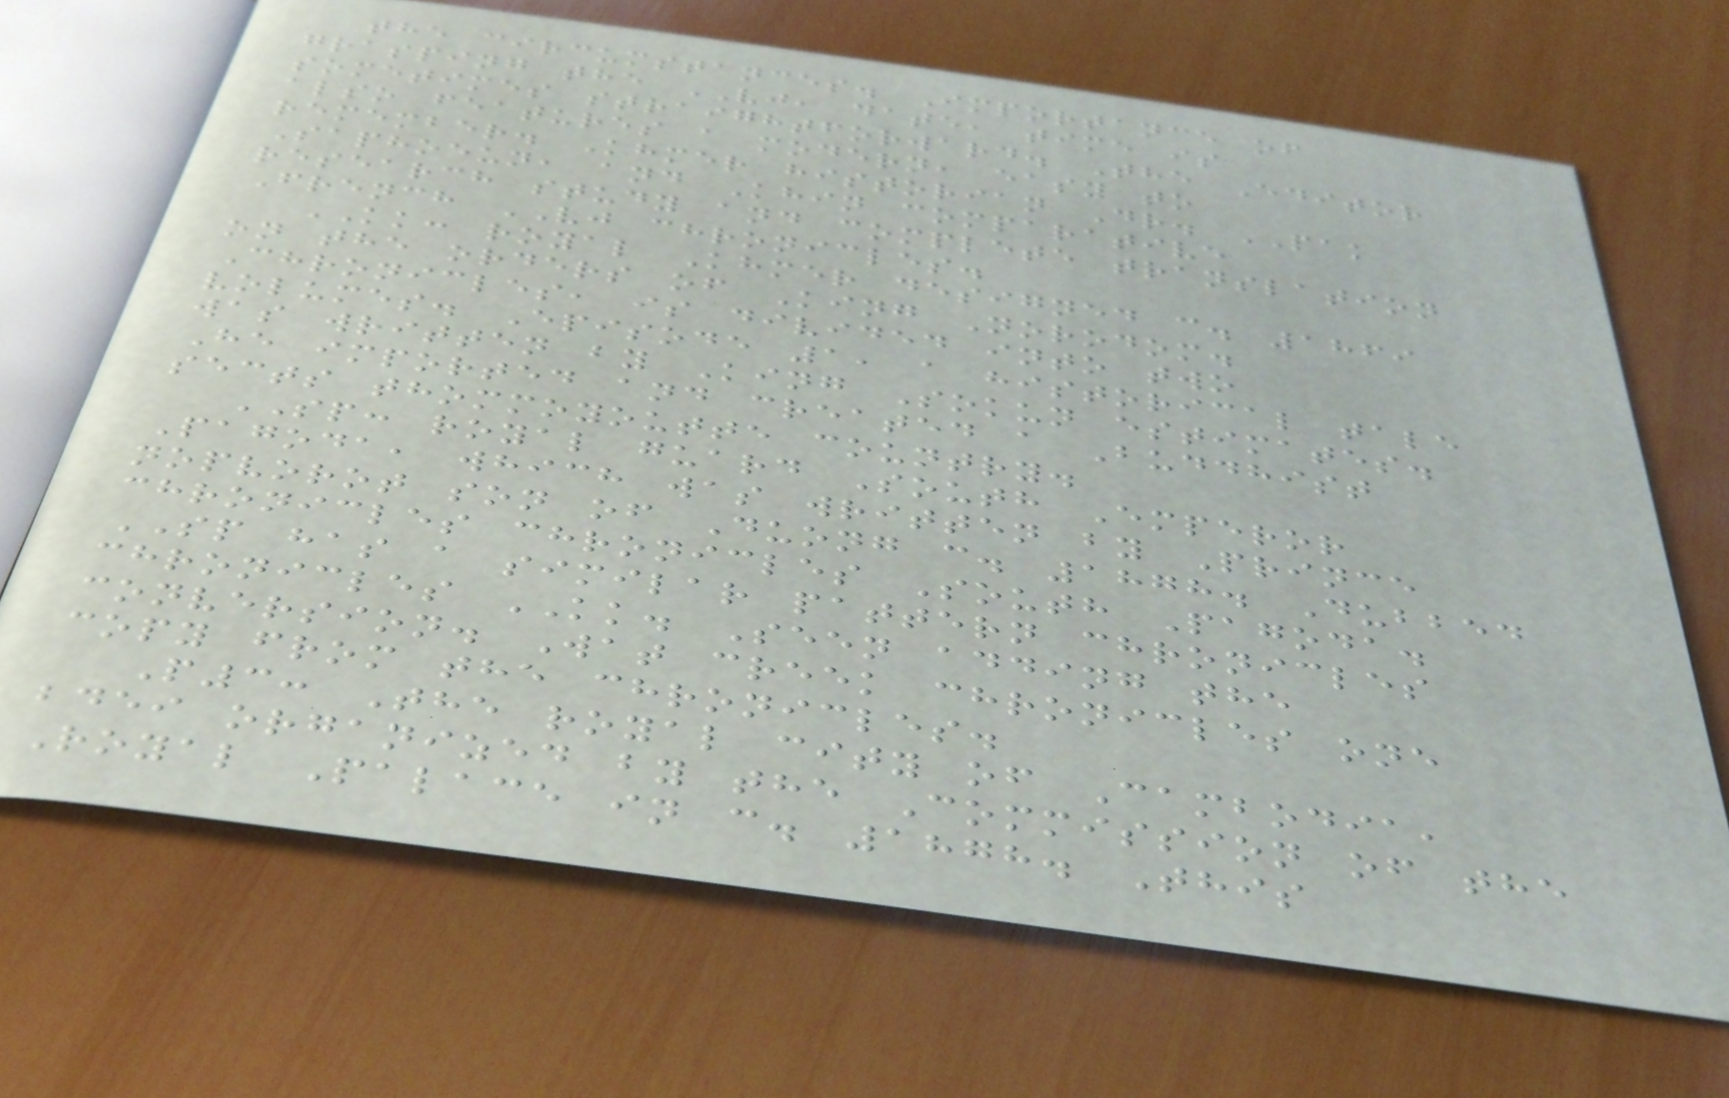the circumstances. Importance of
grasping the VJ, date, time is
sometimes straightforward. The Editor
also features a modern, easy to
remember. Khmer historian Dr. PAK
Saphoeun, and Khin comparative
research study and complete translation
French VJ chronicles.
KK: royal Khmer designed c. 1869
on the orders of King Norodom.
Chronicles, is divided into two
volumes. Episode 1, a historical tale
was written by King Sokun estimates.
He imported and created a Buddhist
sects thommoyoutte country.
SP: royal guard South Emperor
Pagoda, which was written by Prince
nopvorot son of Duong c. 1878. Dubbed
chronicles chronicles South Pagoda.
SP has a similar pattern chronicles
chronicles KK. Seen adding the
conversion. Wat creek chronicles one
copy from the chronicles.
P3: The royal city of Cambodia,
bdei organized by the Commission of the
Royal Palace in c. 1878. This
